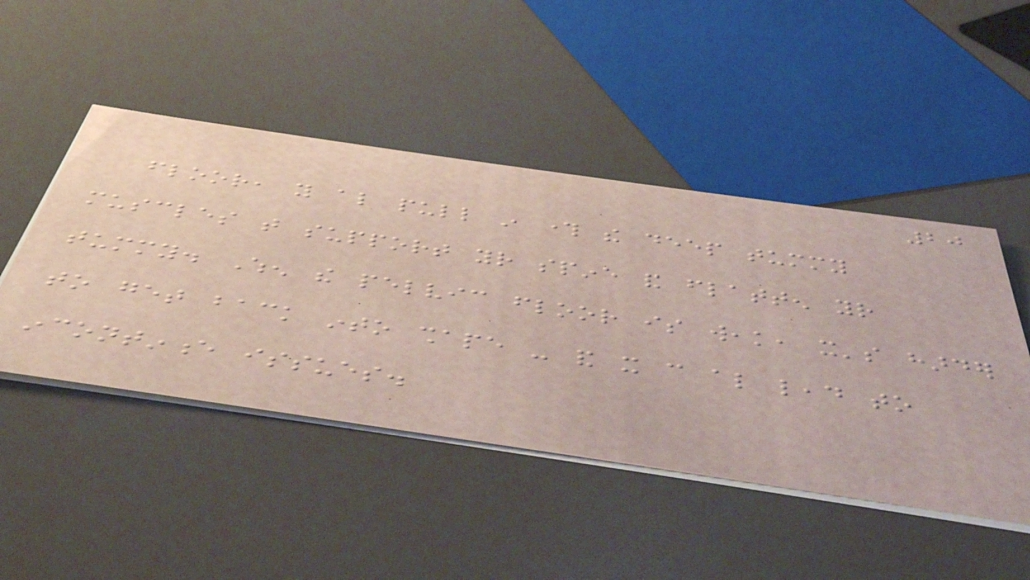20
floor, you also pull in through the deep tummy
muscles that support your spine and flatten your
tummy. When the pelvic floor is weak, it's harder
to get back into shape - and it can also lead to
incontinence issues.
